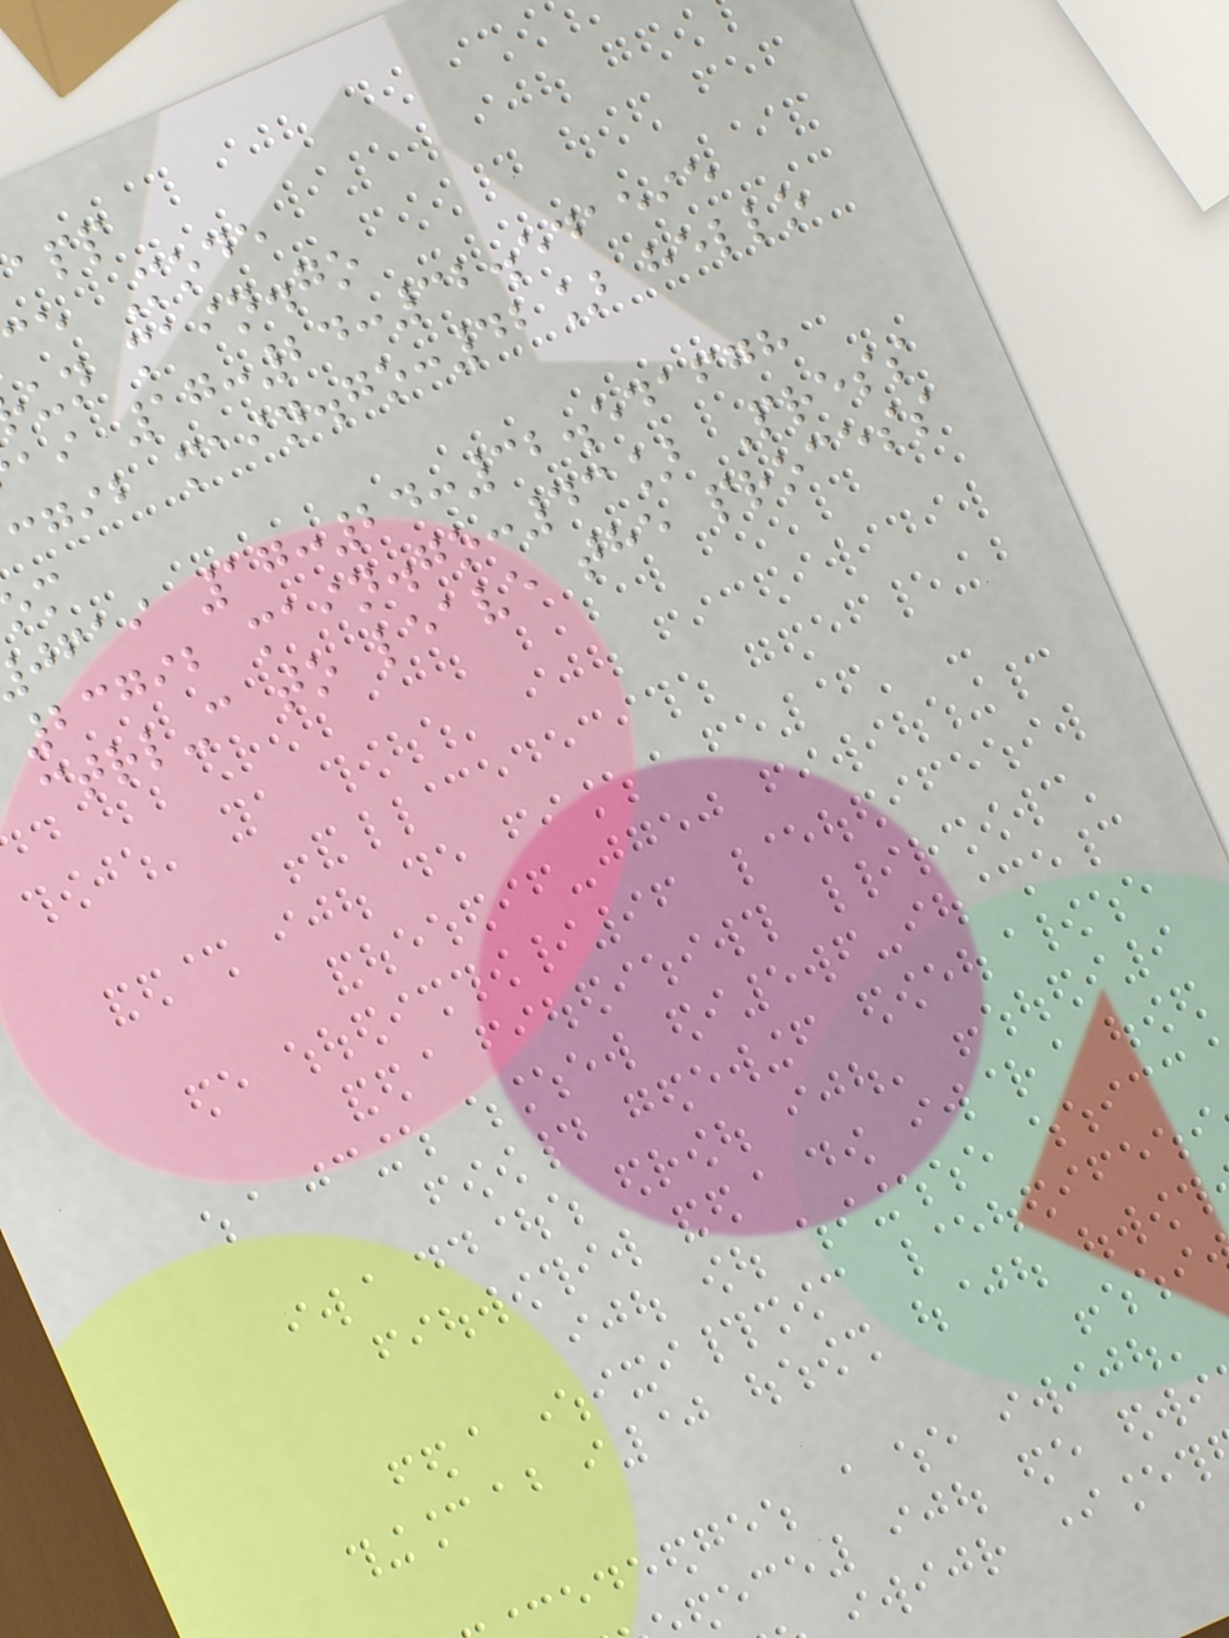ce Mode
un main.go
ai 17:24:32.541595
cgib main.go:42] hello
jfai 17:24:32.541678
23792 main.go:43] Press
ctrl-c to leave the process
